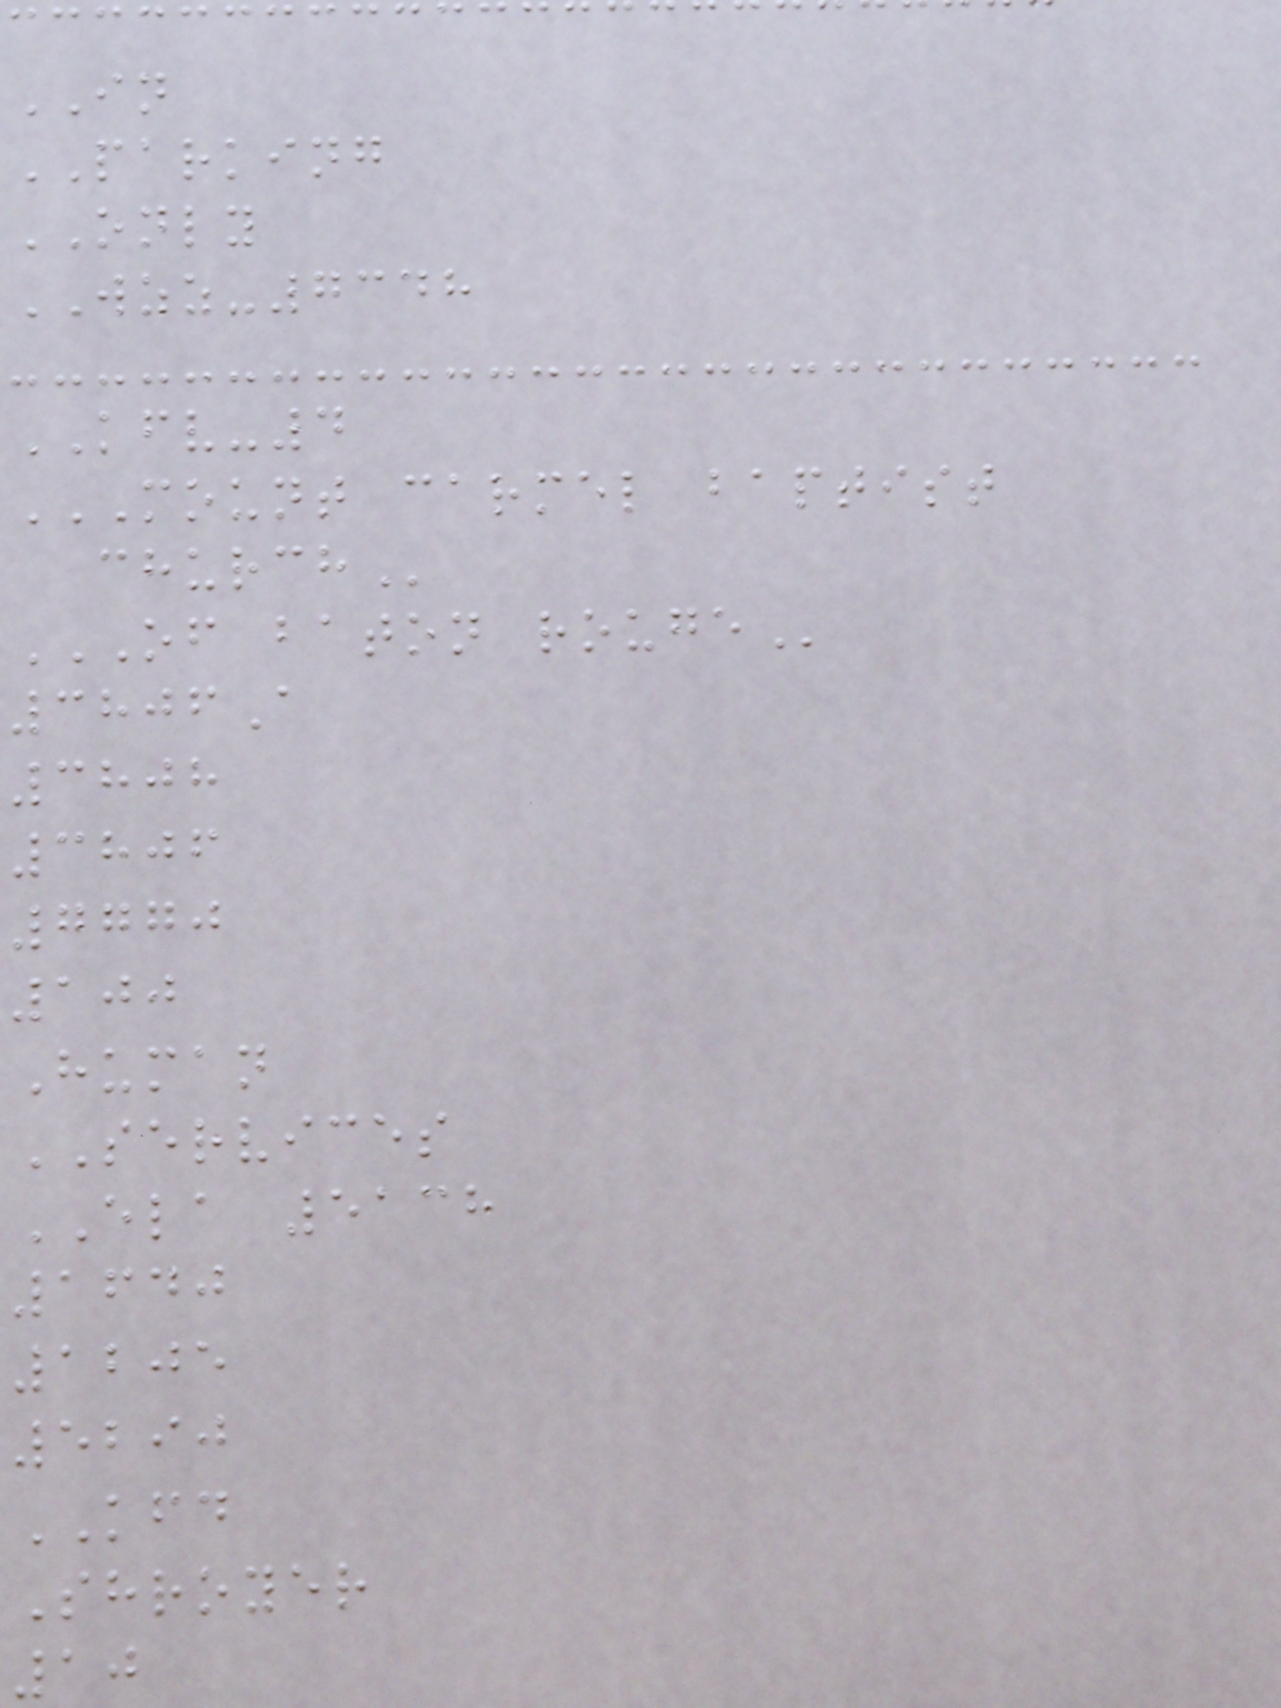IN
PARKING
ONLY
WZZ-7348
KFV-4
MOUNT CARMEL BAPTIST
OF BATON ROUGE
3806A
3808
3806
7770
100
Human
SERVICES
ELA 5138
1640
1205
5290
KFD
Shroyer
10
